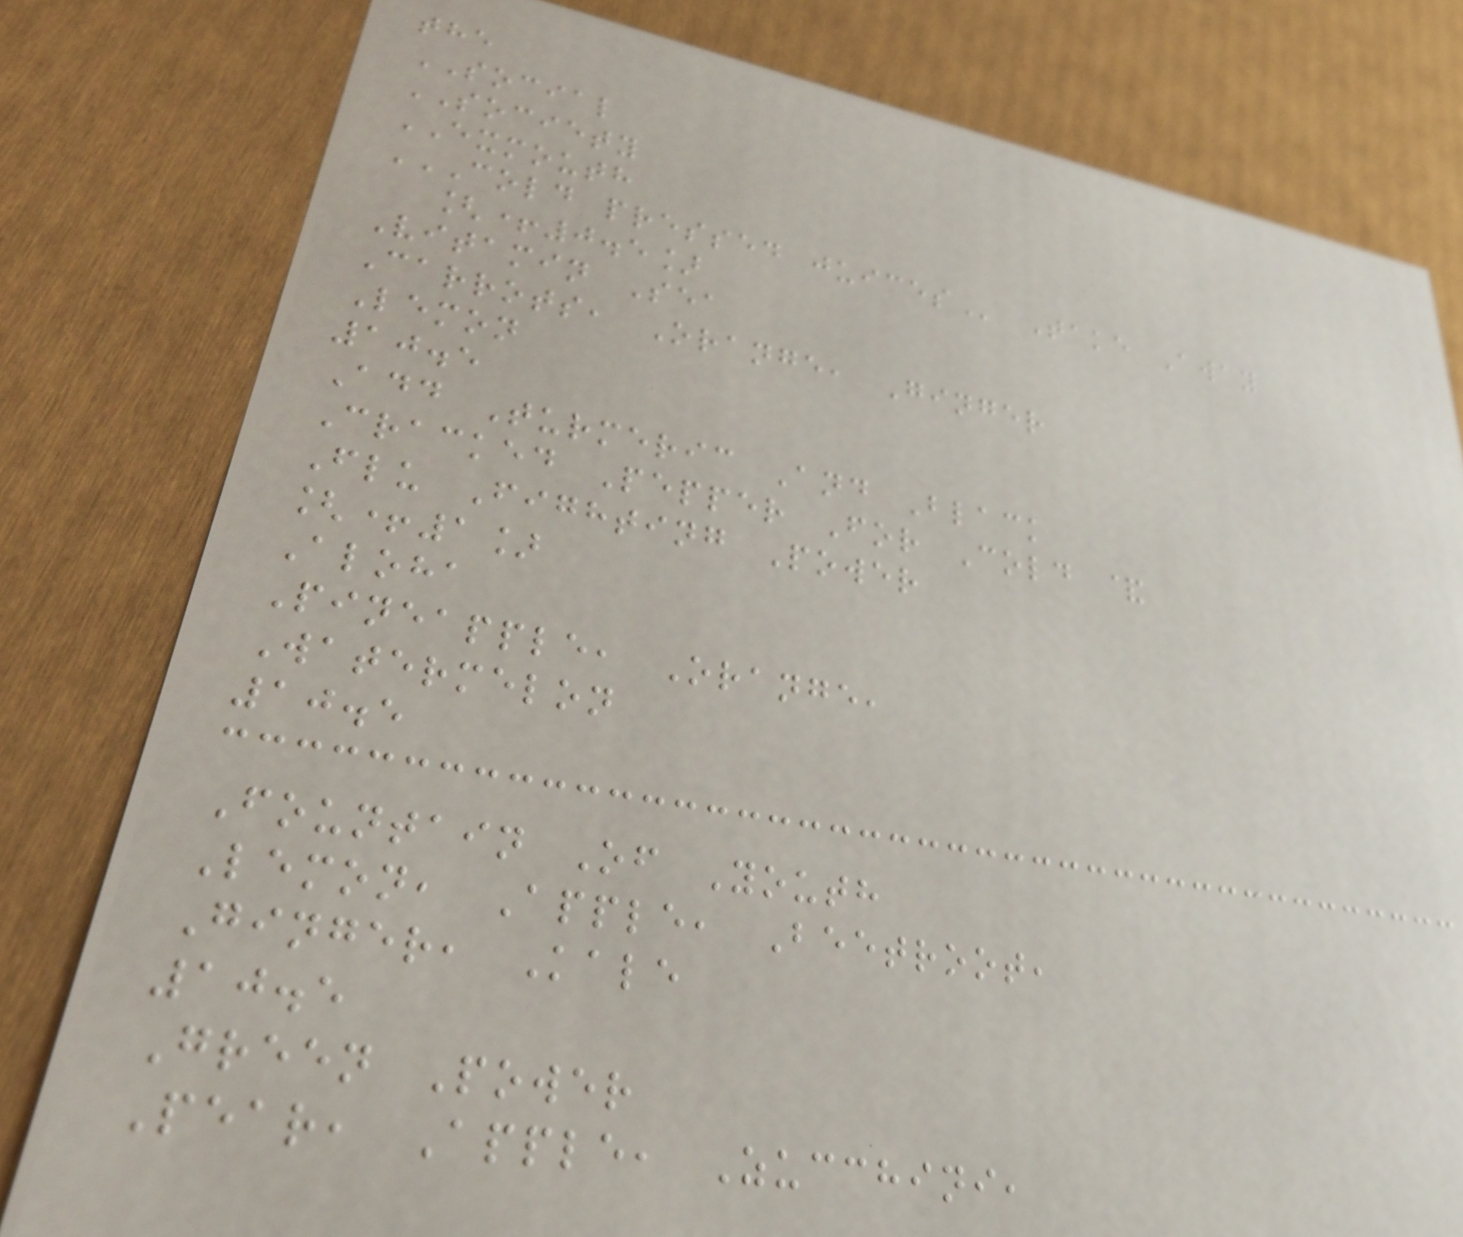the
SOCIAL
SOCIETY
EXMOUTH
COLD PRESSED JUICES Take Away
[+0.5]
Vitamin Sea
Carrots, Orange, Ginger
Lemon
10.5
Add Turmeric And Black
Cracked Pepper For Cold &
Flu Fighting Power
[+1]
Aloha
Pineapple, Orange,
Watermelon
10.5
Fountain Of Youth
Lemon, Apple, Beetroot,
Ginger, Kale
10.5
Green Power
Pear, Apple, Zucchini,
